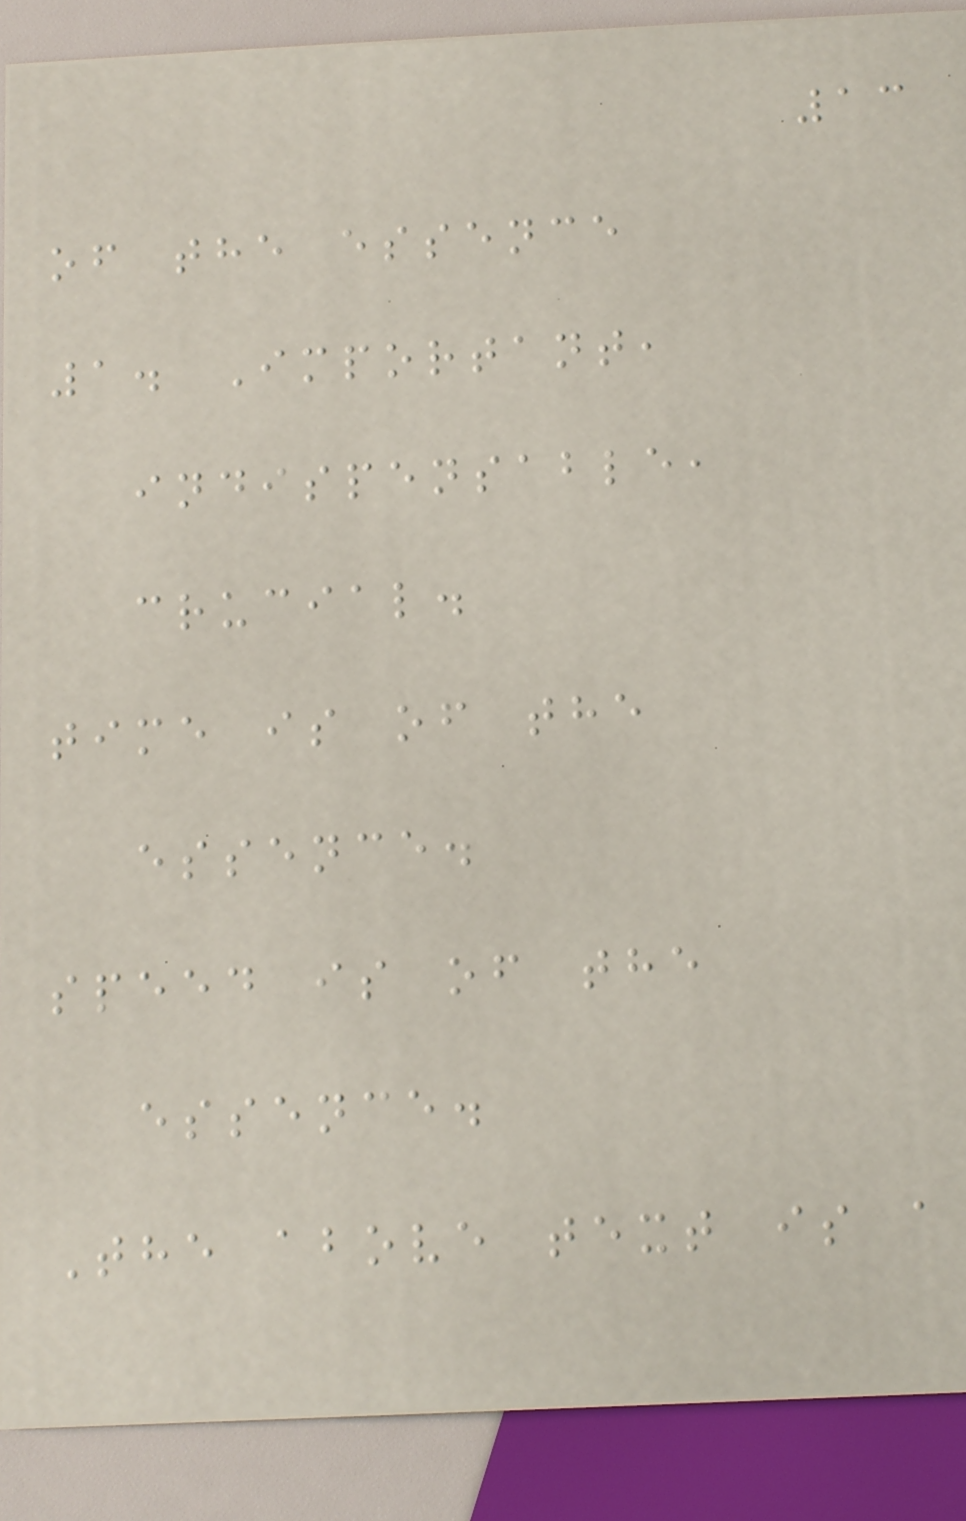13
of the essence
1. Important,
indispensable,
crucial.
time is of the
essence.
speed is of the
essence.
The above text is a
